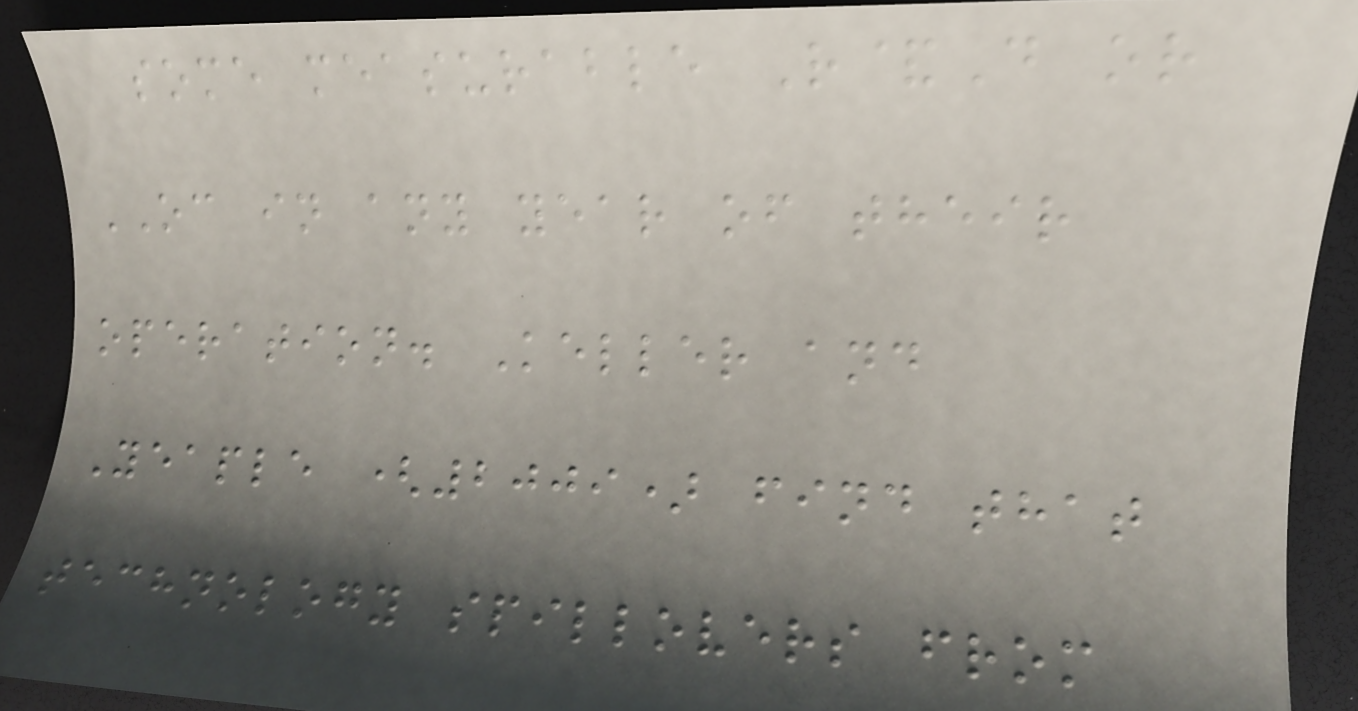some measurable R&D or
OC in any year of their
operation. Keller and
Yeaple (2009) find that
technology spillovers from
